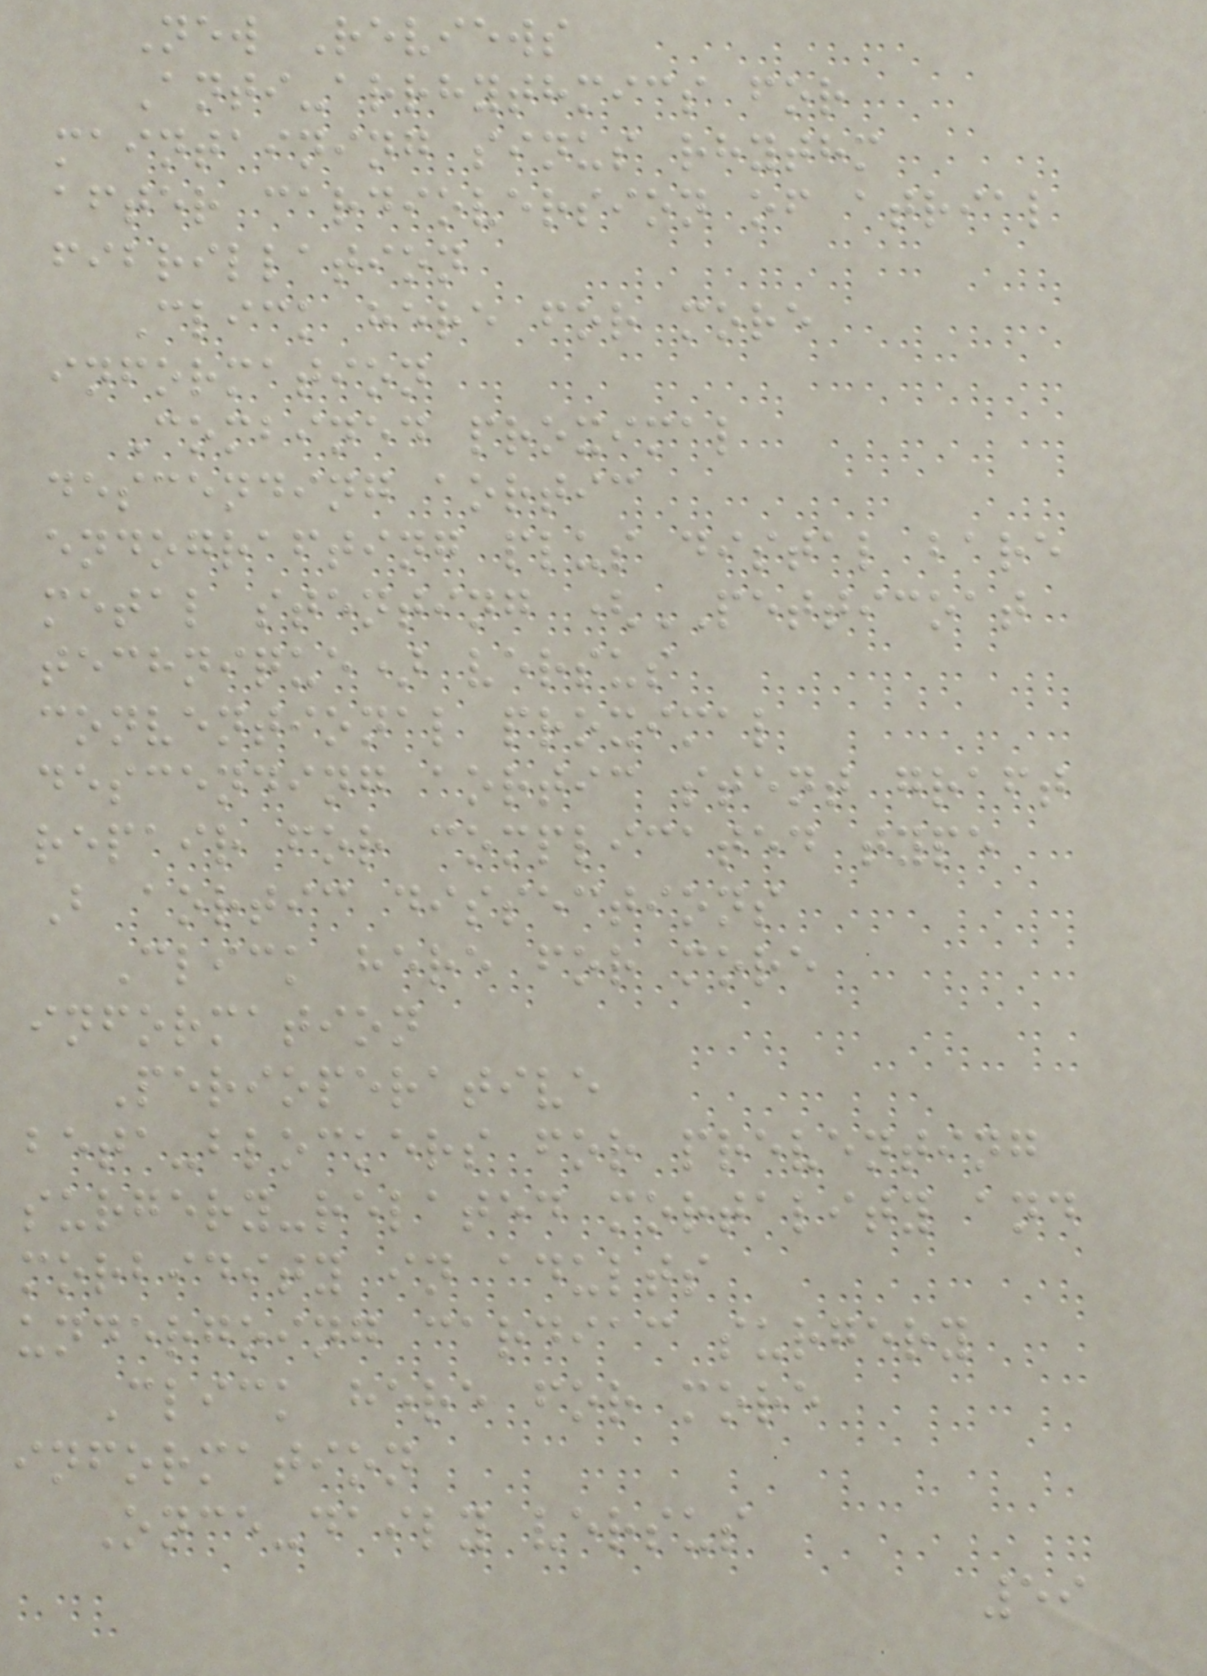New Reviews
Anti-arrhythmics for
maintaining sinus rhythm
after cardioversion of atrial
fibrillation
Click here for more
information
Combined proximal
descending aortic
endografting plus distal bare
metal stenting (PETTICOAT
technique) versus
conventional proximal
descending aortic stent graft
repair for complicated type
B aortic dissections
Click here for more
information
Perioperative
beta-blockers for preventing
surgery-related mortality and
morbidity in adults
undergoing cardiac surgery
Click here for more
information
Once-daily versus
59
